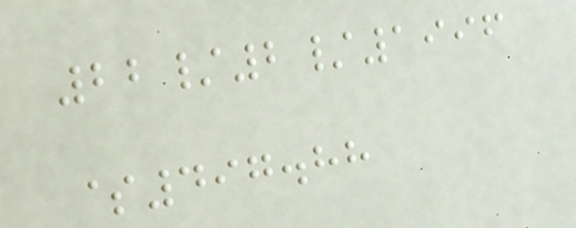22/2/1996
$497.88
